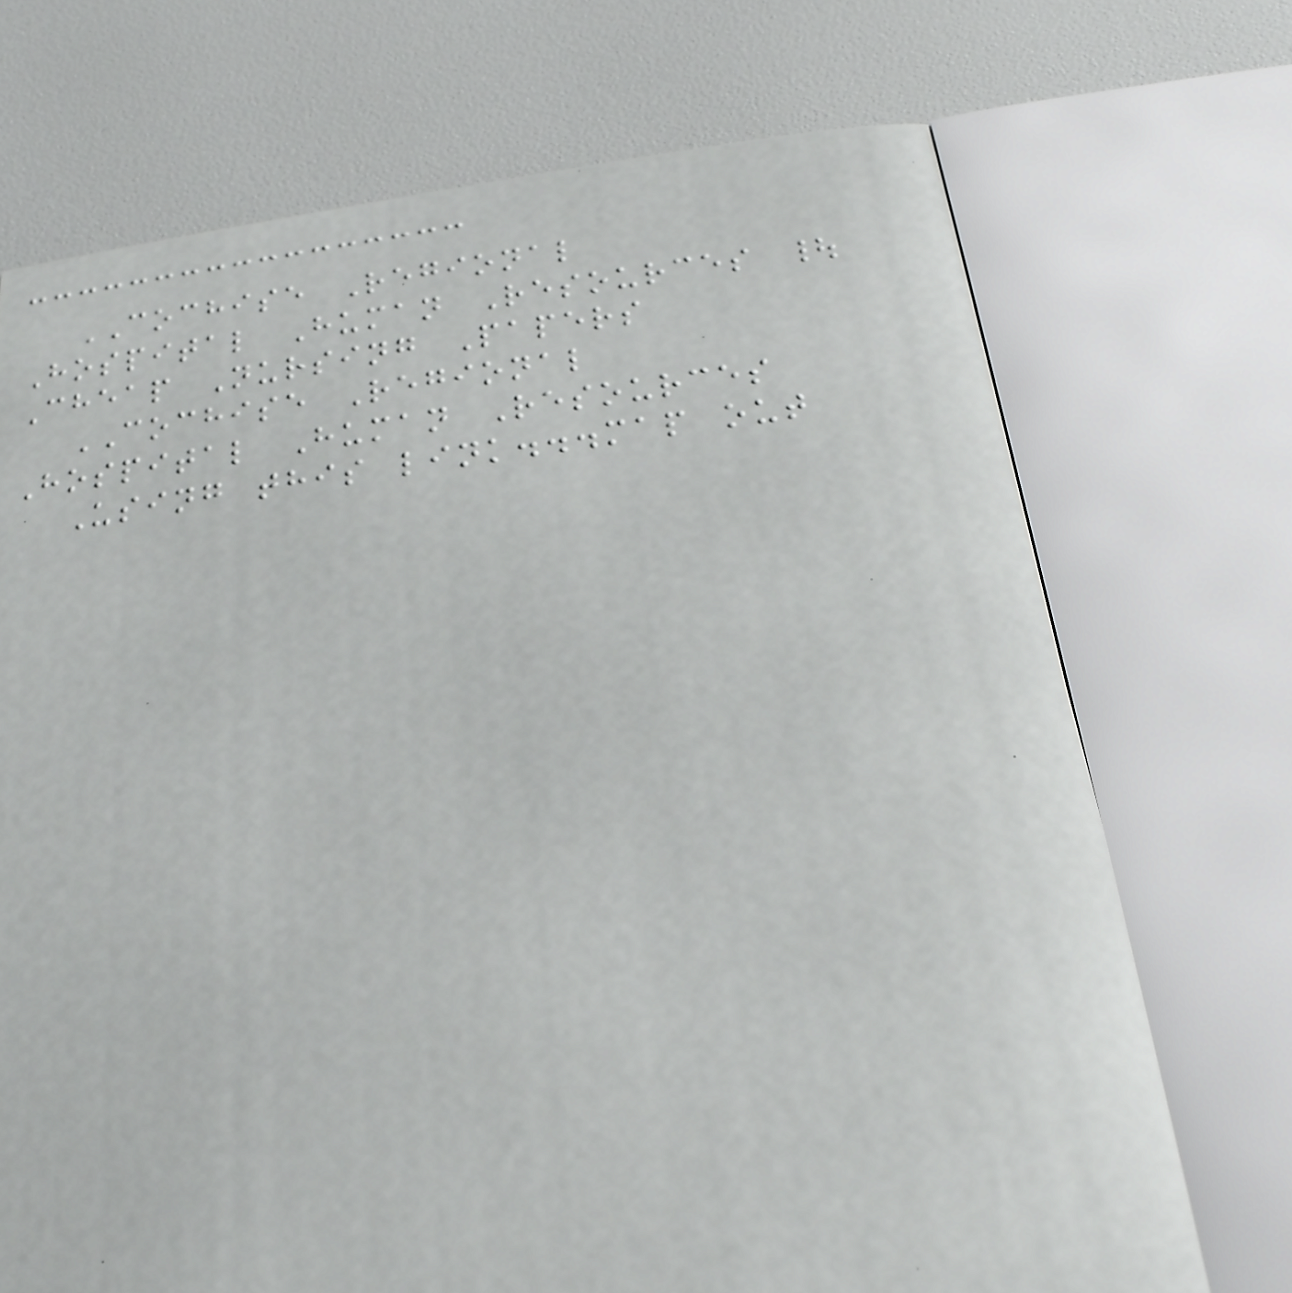COCHISE Regional
Hospital Human Resources |
Cheap Nursing Papers
COCHISE Regional
Hospital Human Resources
Using this link...map out
